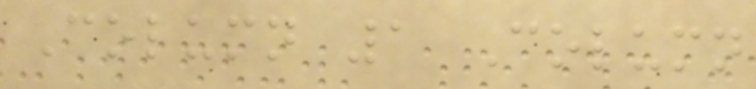Column 1 Column
